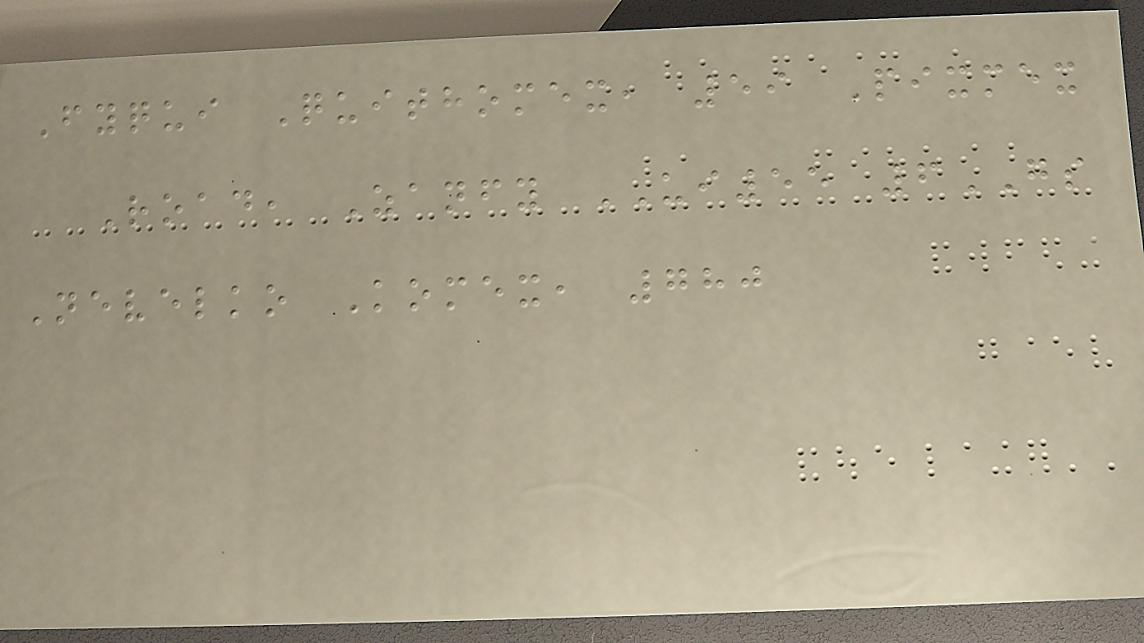Fyqui Quithomex, 59 Pixmex
Road, Zanfy UI55 6GS
Nevelko Komex, 780
